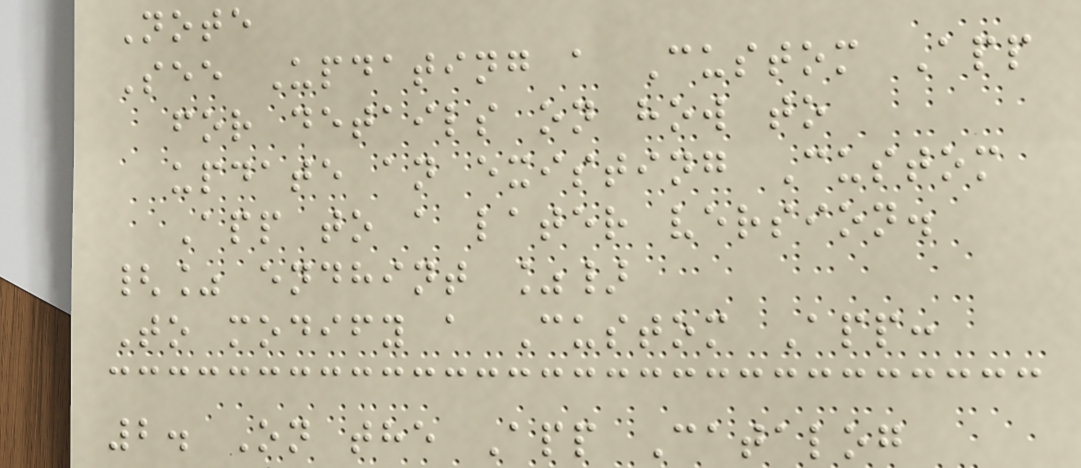Note
See Updating a Custom App
for details on how to
update an existing Custom
App to a later version.
{% endhint %}
To modify a Custom App:
2. On the App Catalog
